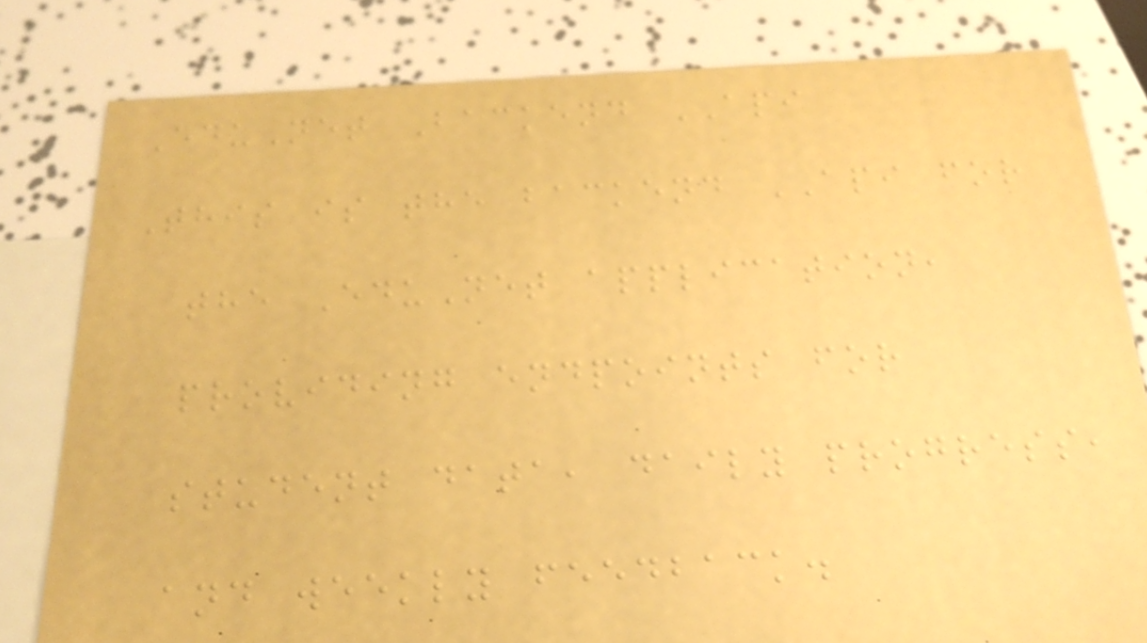EduNet Backend API
This is the backend API for
the EduNet application,
providing endpoints for
student data, daily progress,
and weekly feedback.
